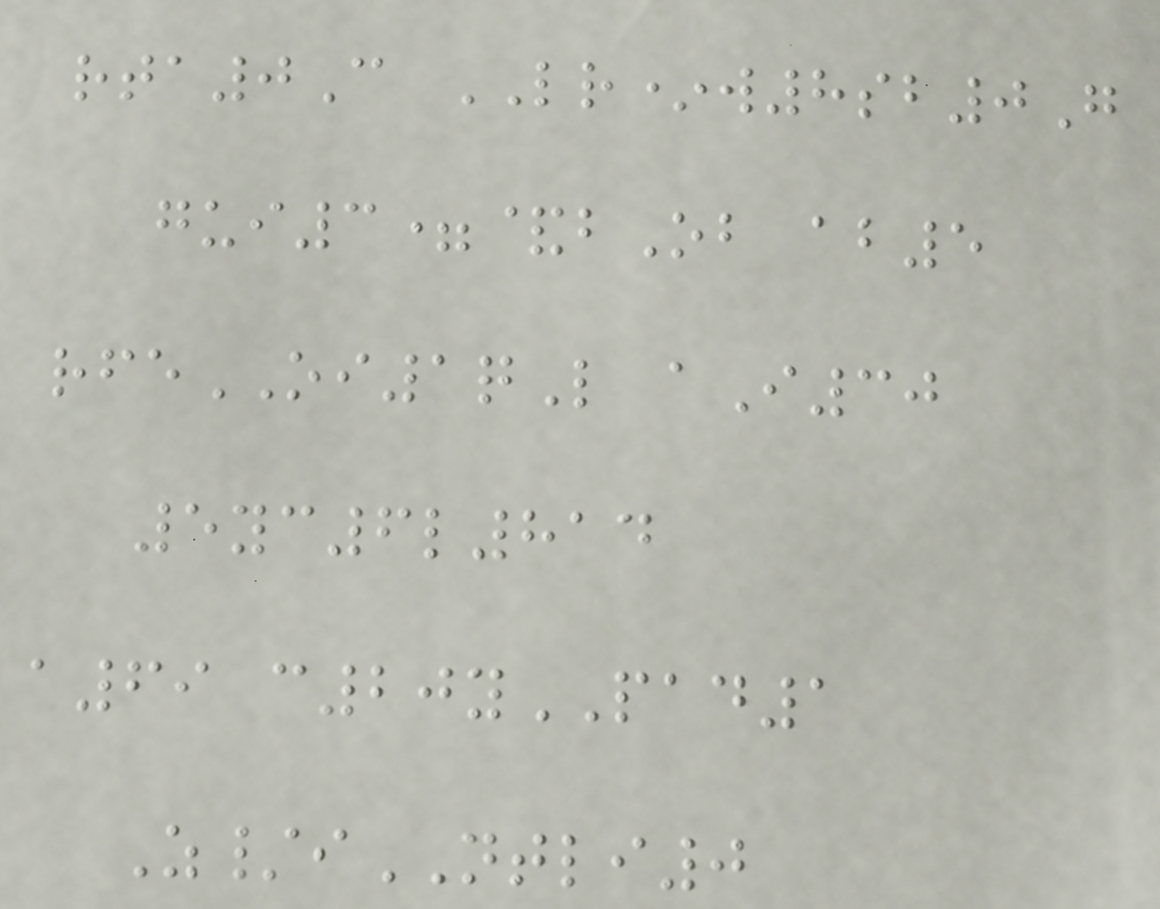rta0C LR*w8sb0G
gui3=&bOb ab5
rfeOI1qL aI30
5yc6l814
a69 c20yPAD1
Z/iNTLI0
